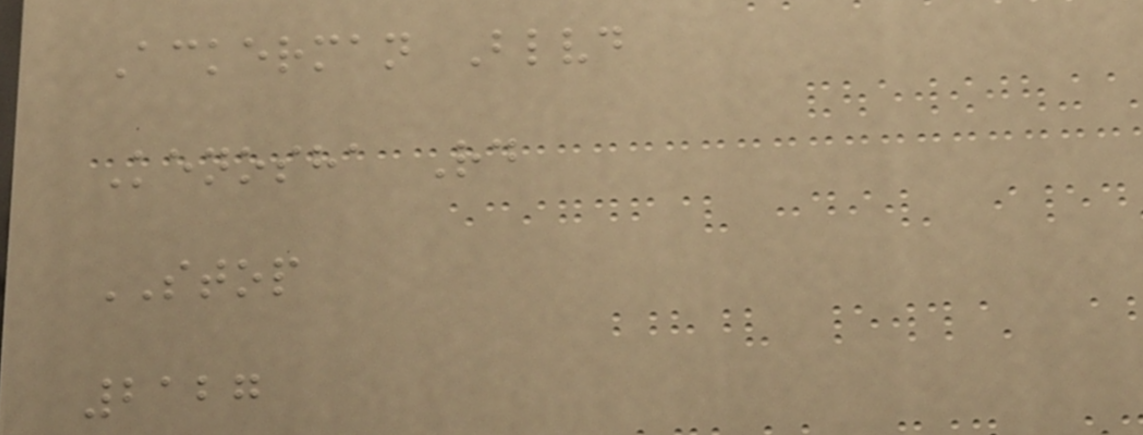Ackerman Blvd
Kenosha Rd
STOP
2127
